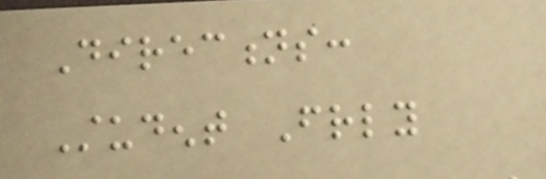Directions:
Student Friendly
